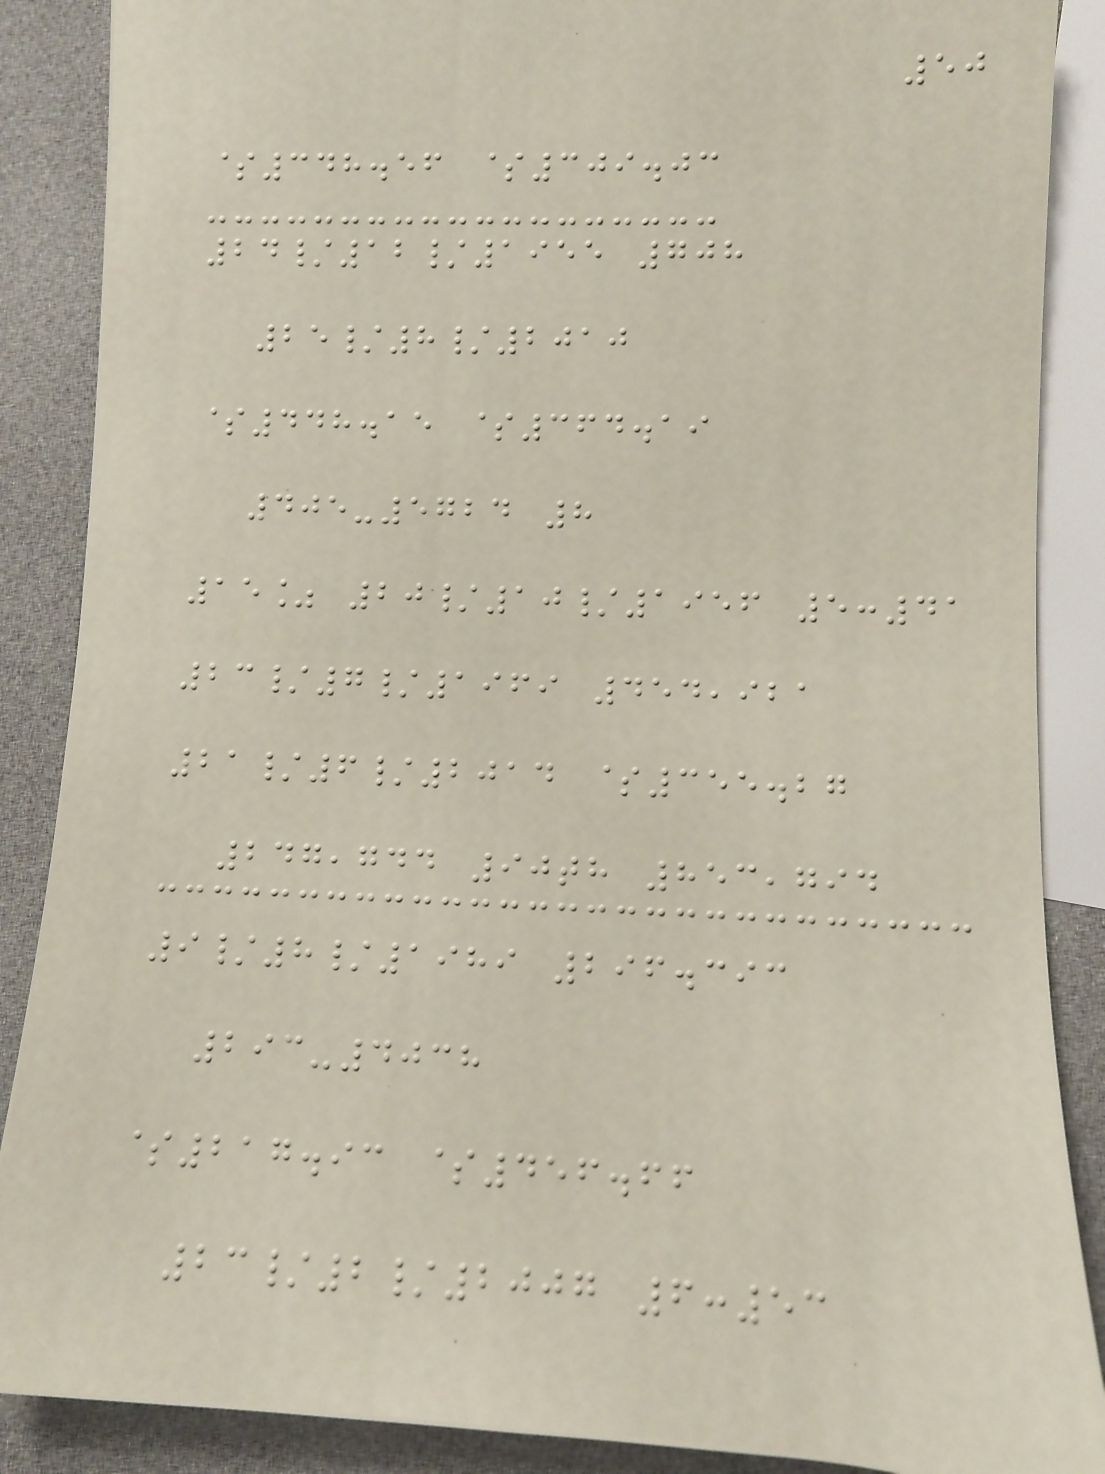50
$348.56 $309.03
24/12/1955 708
25/8/2010
$448.15 $364.19
405-5724 8
15% 20/10/1956 5:41
23/7/1969 454,921
21/6/2014 $355.27
247,744 90th 853,794
9/8/1989 296.393
293-4038
$217.93 $456.66
23/2/2007 6:53
